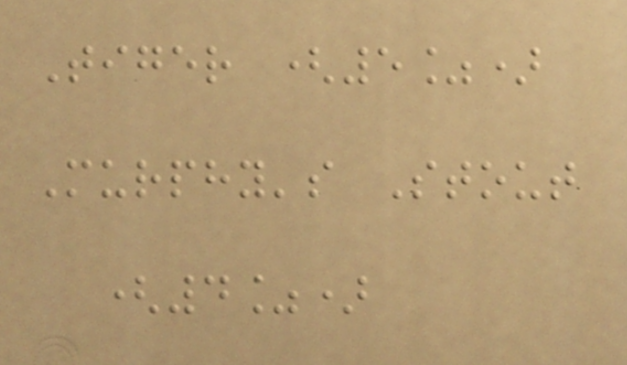Tiger (5%)
Murphy's Stout
(4%)
